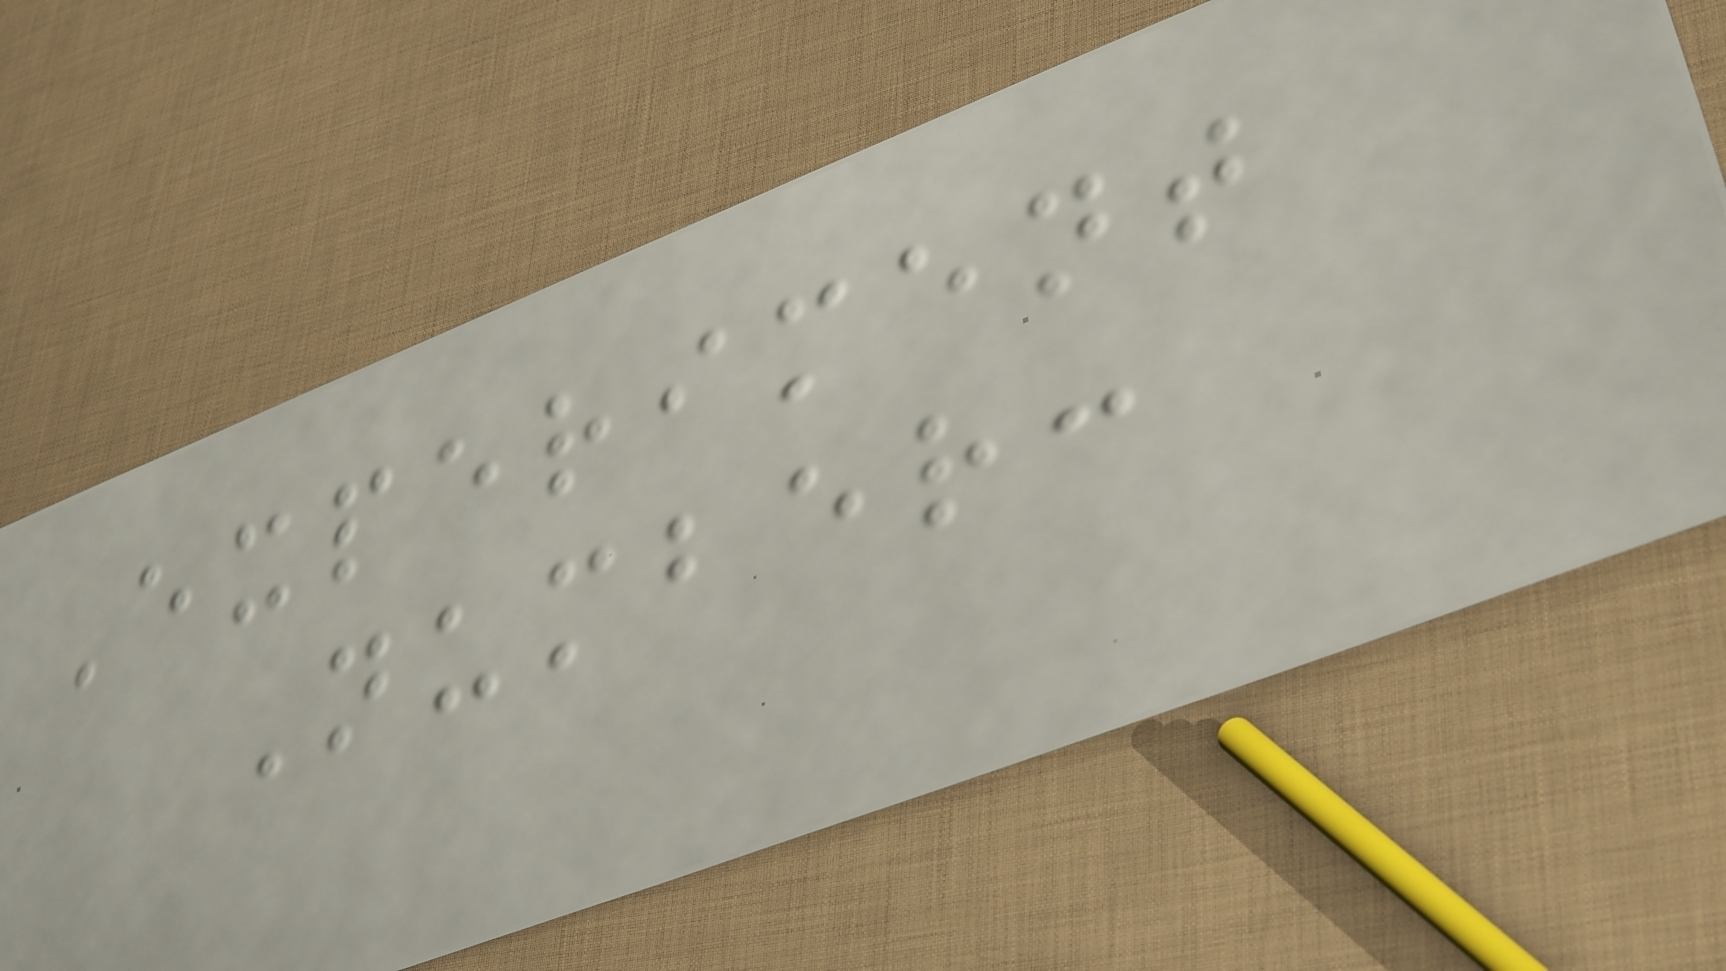Experiment
Number:
